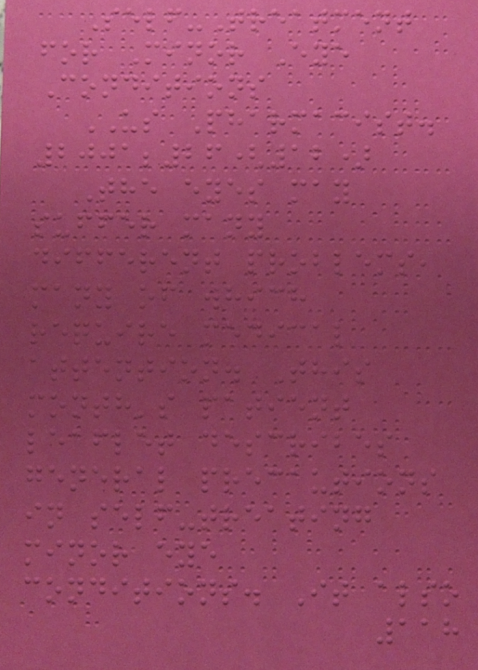Self-Treatment
for Minor Eye
Conditions
US Pharmacist.
2001;26(12)
The eyes may
suffer many
different problems,
many of which
require medical
attention. This
month's patient
leaflet describes
general precautions
in self-treating
minor eye
conditions. It also
118
